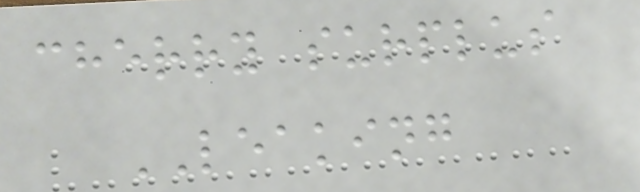cherry surplus
LEAKING
